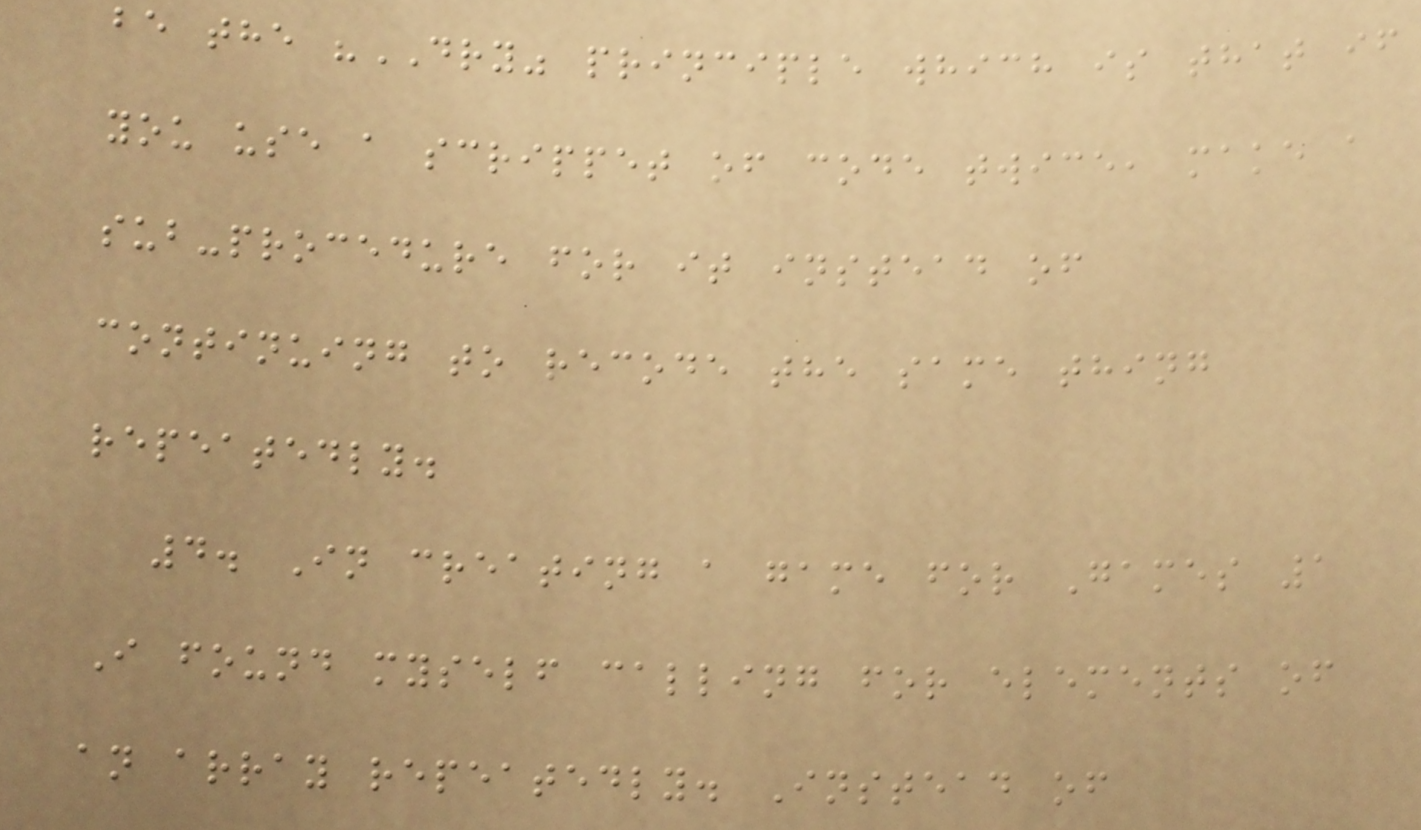be the "DRY" principle which is that if
you use a scrippet of code twice, make a
sub-procedure for it instead of
continuing to recode the same thing
repeatedly.
4. In creating a game for Games 1
I found myself calling for elements of
an array repeatedly. Instead of
